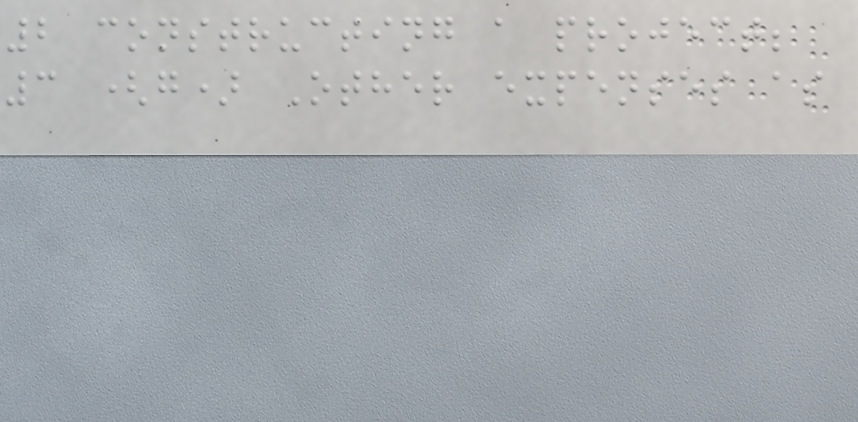2 constructing a project;
3 (g) Other expenses as
